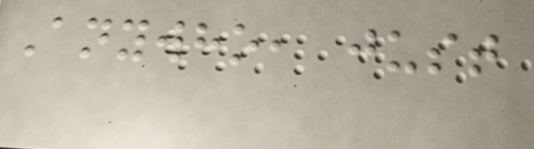Anywho, just
